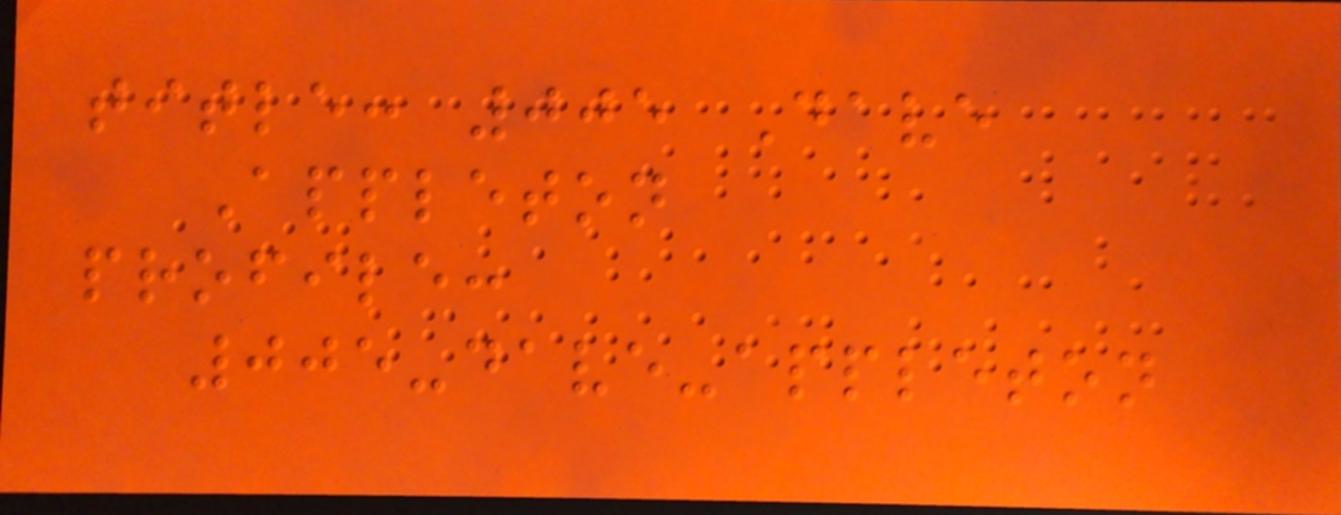title: 005 Dave
Appleton
profile:
005-dave-appleton
